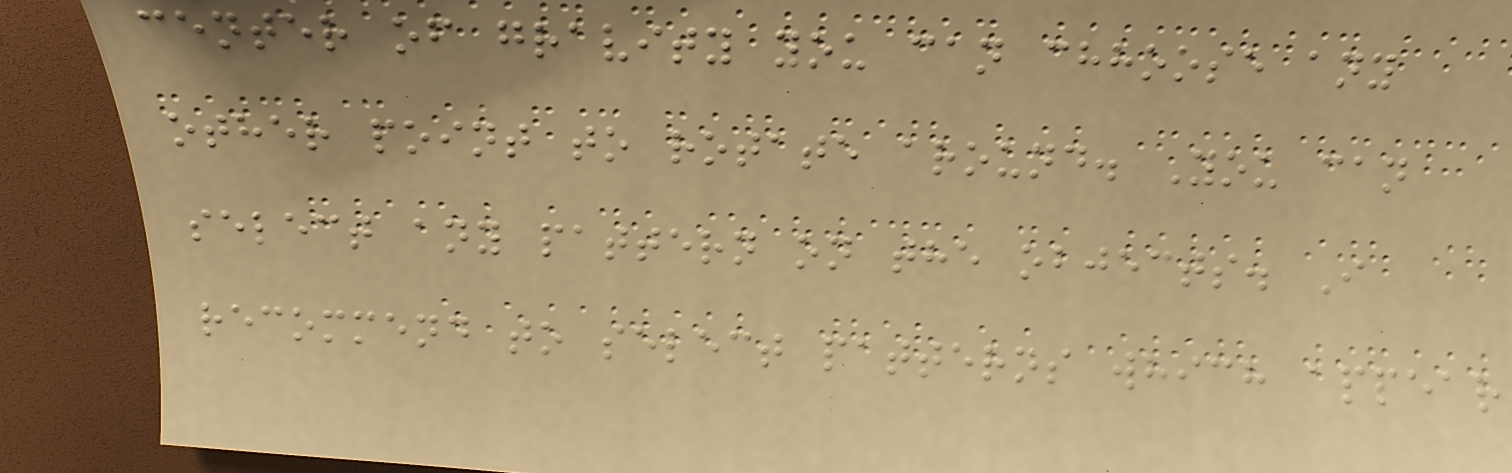center of gravity you can chhoose any
other point to rotate around. You can
select any pattern on the objects. I
recommend to select patterns which appear
